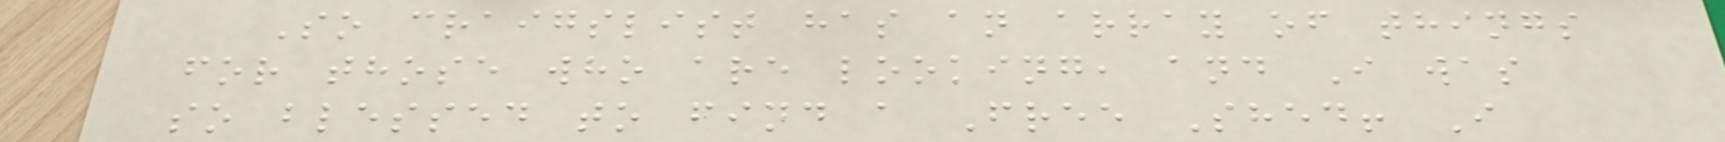So craigslist has an array of things
for those who are looking, and I was
so blessed to find a Free Shed! I
